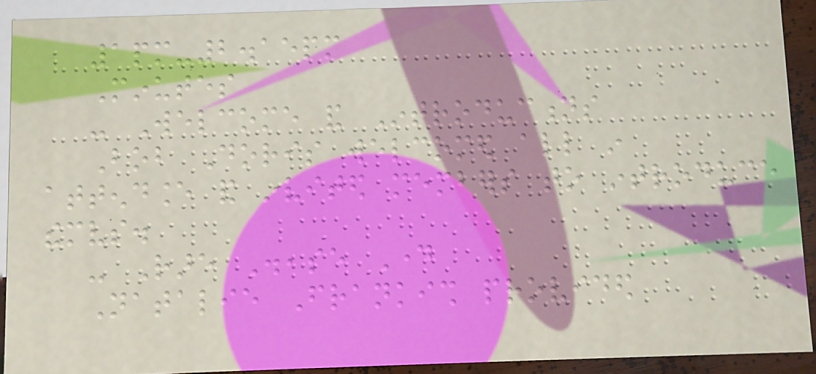1pm-2.15pm
Minutes
- Welcome and Introductions
Bob Doris welcomed all in
attendance and invited members to introduce
themselves.
- Rare Disease Day
Natalie Frankish provided
